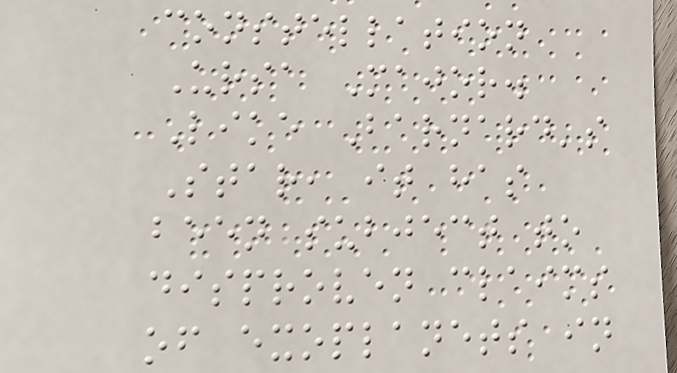constellation
Ursa Major.
Like Barnard's
Star, it has
been subject to
disproven claims
of exoplanets in
